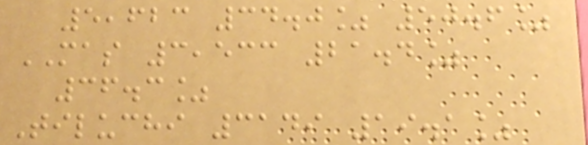5,623 34.0% 50.6%
MAS 3,533 21.4%
36.3%
Tiluchi 3149 19.1%
